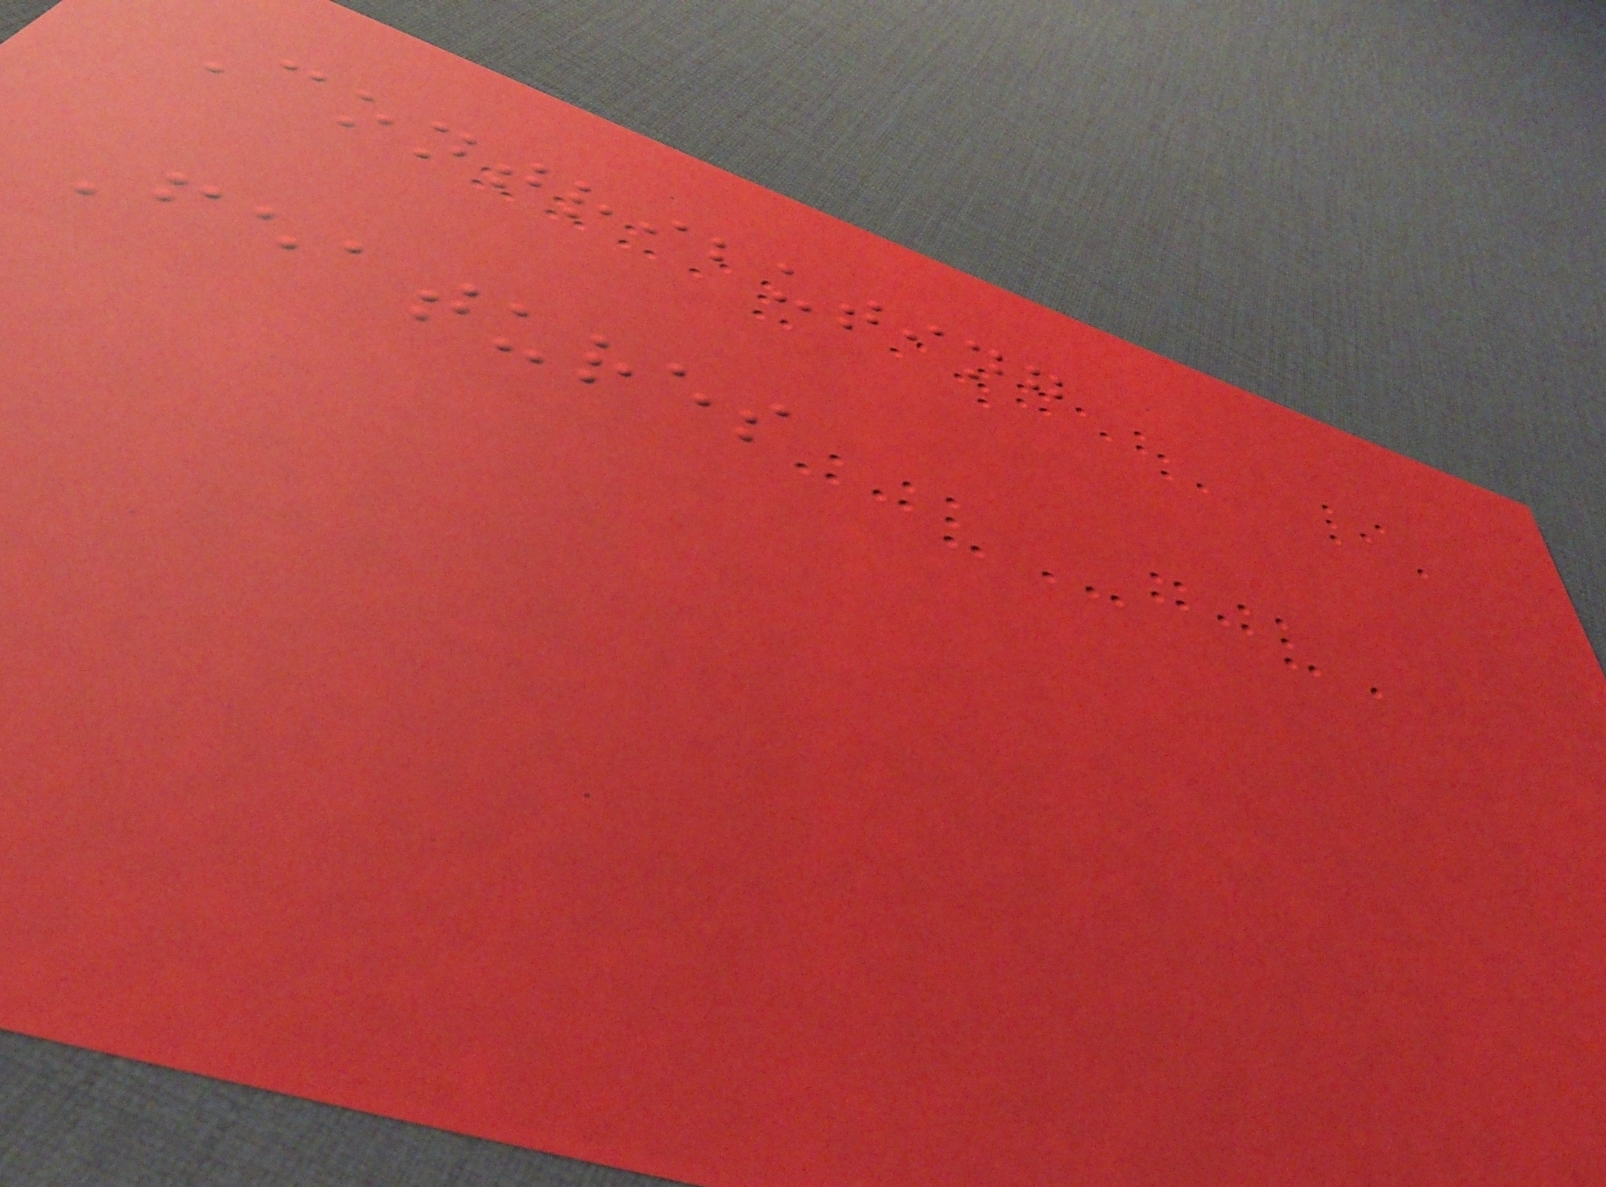Contributing
Features
